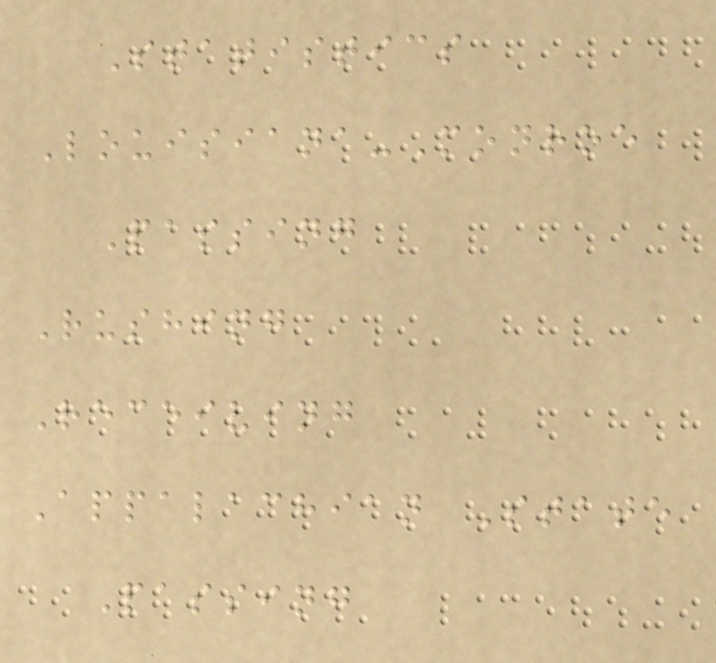Statistics
Louisiana-Monroe
Passing
Rushing
Receiving
Appalachian State
Passing
